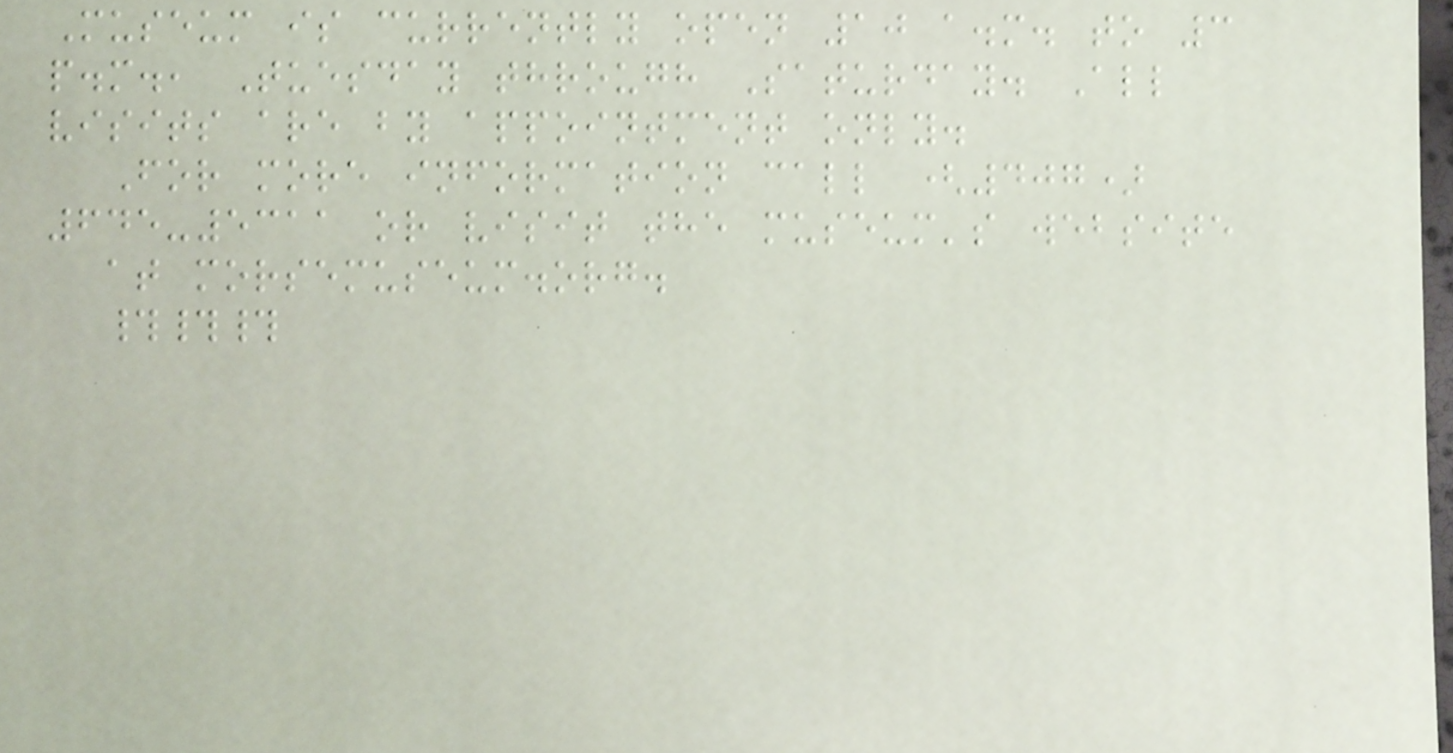Museum is currently open 10 a.m. to 3
p.m., Tuesday through Saturday. All
visits are by appointment only.
For more information call (407)
645-5311 or visit the museum's website
at morsemuseum.org.
###
